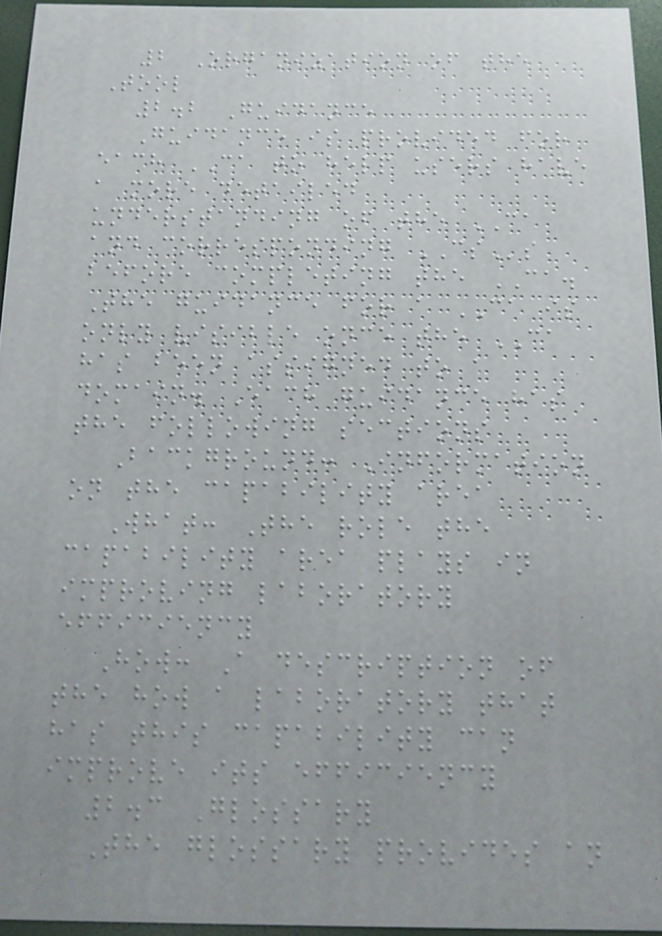2 Organization of the
Tool
2.2 Guidance
Guidance is provided for
each CA to help users have
a more detailed
understanding of the CA
and corresponding CSs
before completing the CA.
The guidance for a CA is
only visible once the CA
has been assigned to a
domain. Each guidance has
the following sections
Background: Information
on the capability area
What: The role the
capability area plays in
improving laboratory
efficiency
How: A description of
the how a laboratory that
has this capability can
improve its efficiency
2.3 Glossary
The glossary provides an
